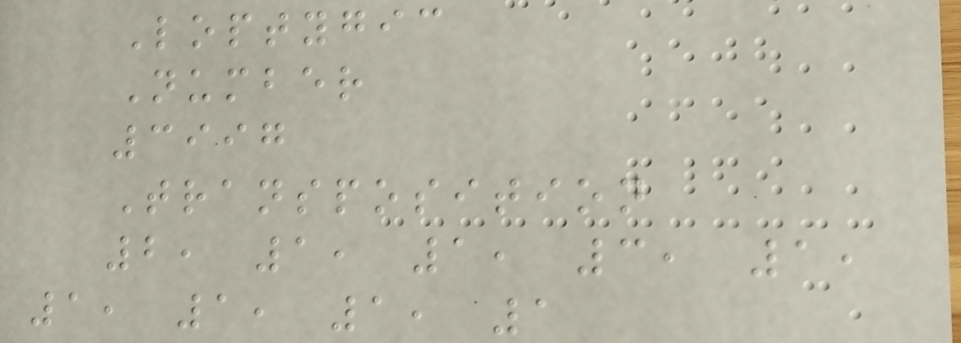Loptygic
Number
3997
Transposition
2, 1, 1, 3, 1,
1, 1, 1, 1
